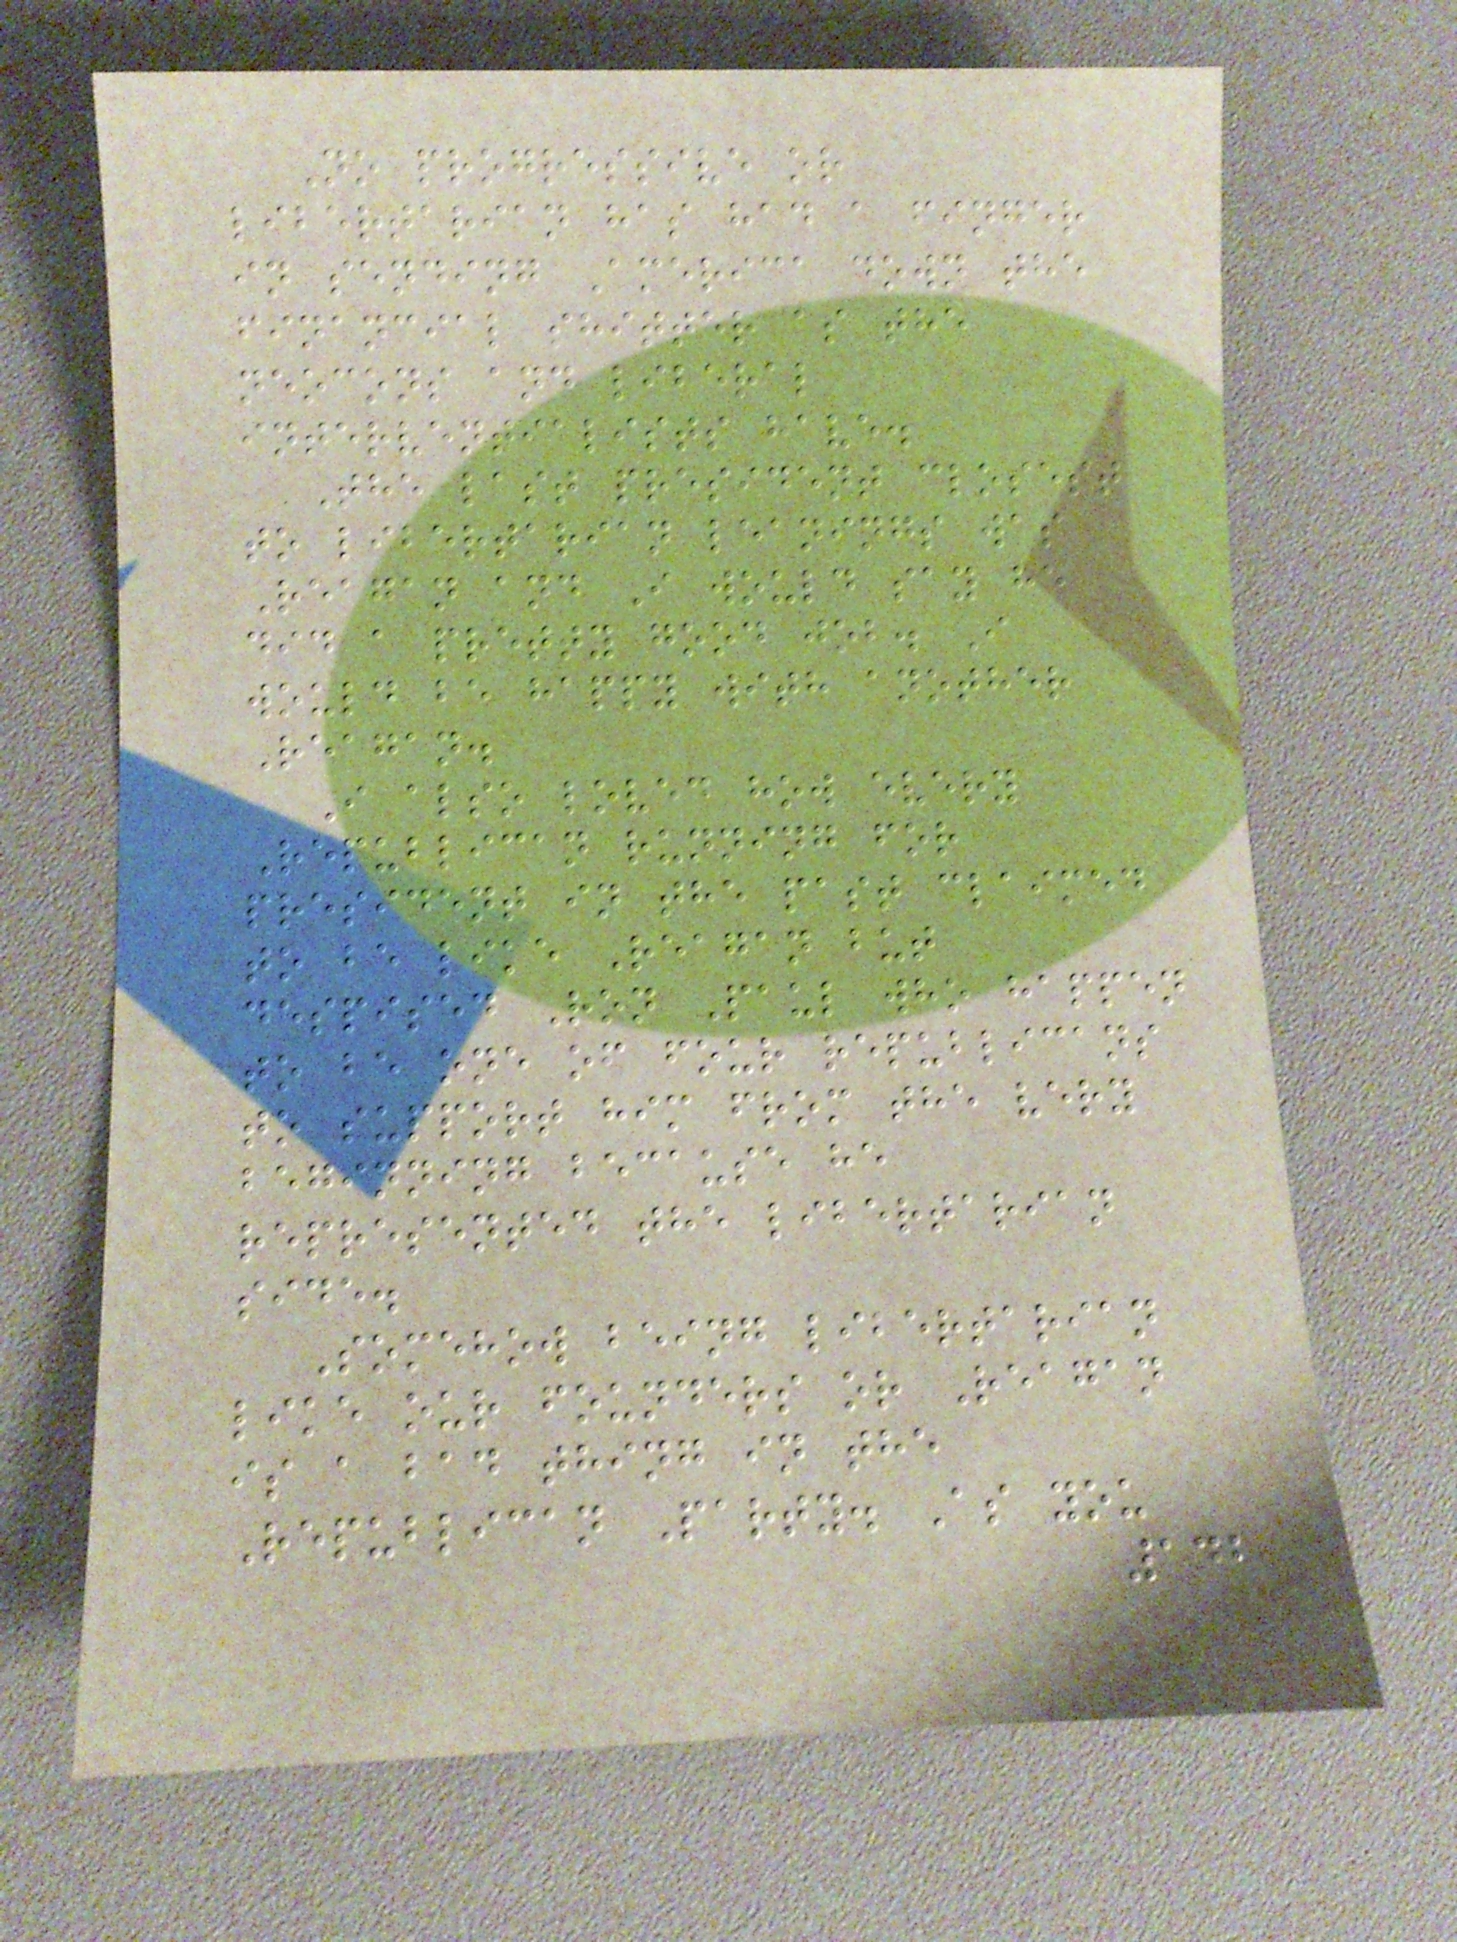No progressive or
libertarian has had a finger
in sending America down the
financial shitter as the
neocons and liberal
interventialists have.
The last president closest
to libertarian leanings was
Reagan and I would say he
did a pretty good job. I
would be happy with another
Reagan.
I also loved how every
Republican running for
president in the past claimed
to be like Reagan but
despised Ron Paul who happen
to be one of four republicans
to support him from the very
beginning because he
represented the libertarian
side.
Somehow being libertarian
like our founders or Reagan
is a bad thing in the
Republican Party. As you
142
